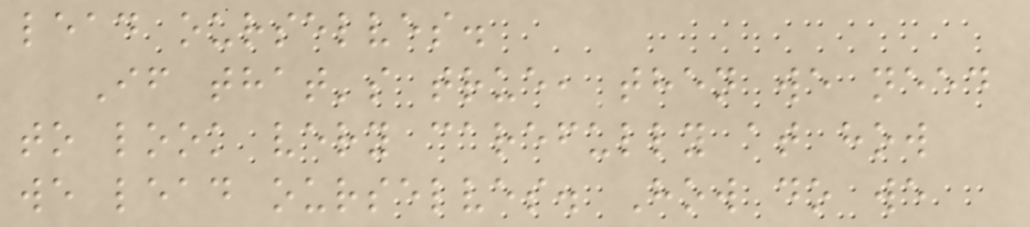lead ourselves.
If that's true, then we need
to look very carefully at how
we lead ourselves. How do we
